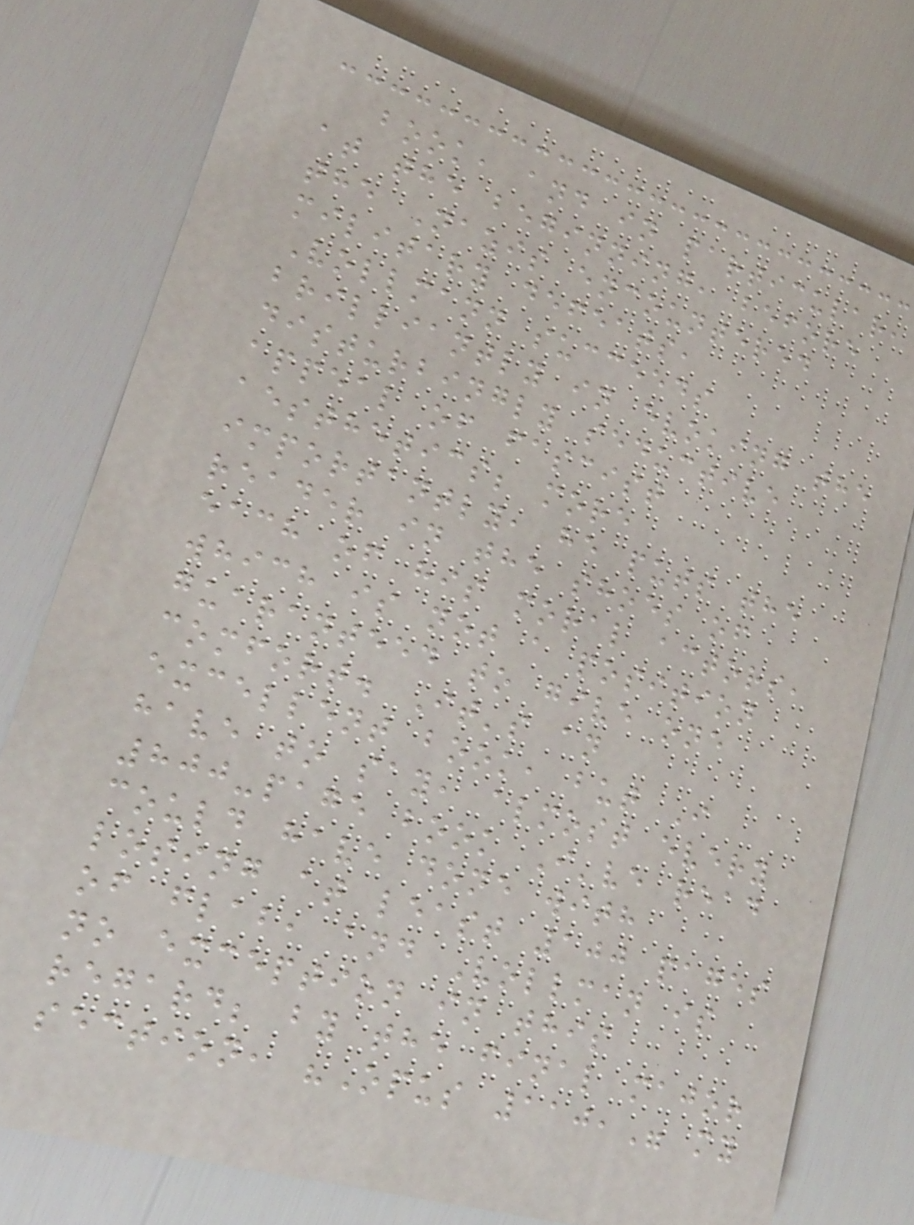book, and in particular,
at the beginning, before
the Nazis encountered
military defeats,
Vollmann succeeds
brilliantly in evoking the
disturbingly seductive
appeal of fascist
aesthetics; more
importantly, he puts the
reader in the shoes of
each of his moral actors,
which is not a position
guaranteed to give one
comfort. It's an
excellent book, but I
have to say, almost every
800-page book I've read
could have done with
losing at least 100 pages
of flab, and Vollman is
no exception in this
regard; by the final major
section, "Opus 110," my
